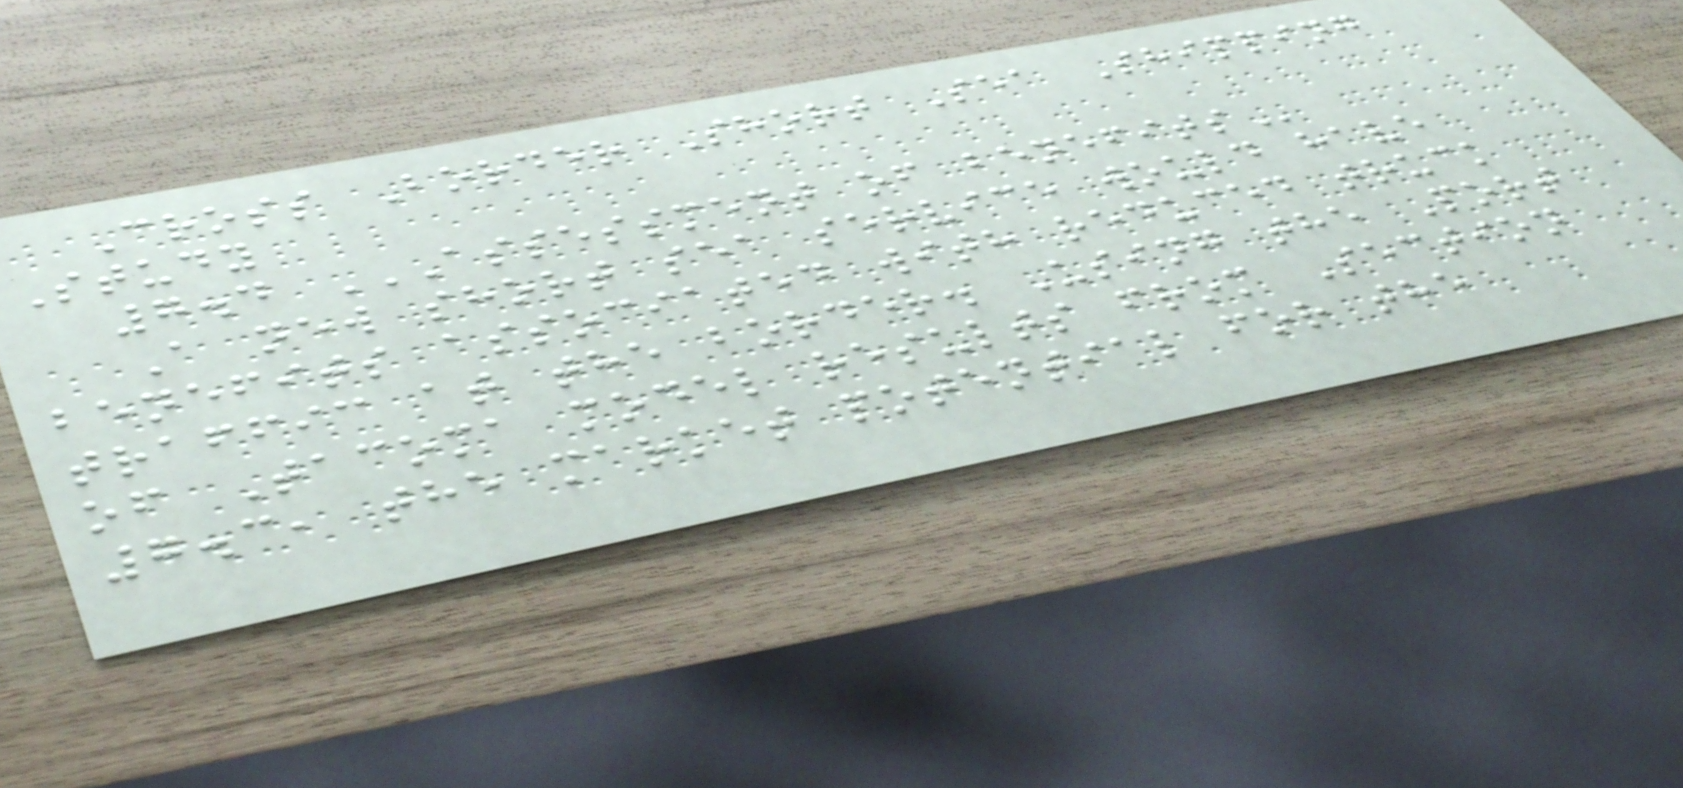Cross Border Short Sea Shipping
Study
7.4 ASSESSMENT OF BENEFITS
A new short sea service would have
benefits associated with reduced truck
traffic at the border. Using the Port
of Tacoma model results from Section
7.3, the market potential for the
